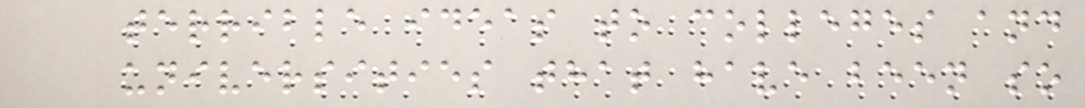terrible ideas to colleges and
universities that have been so
